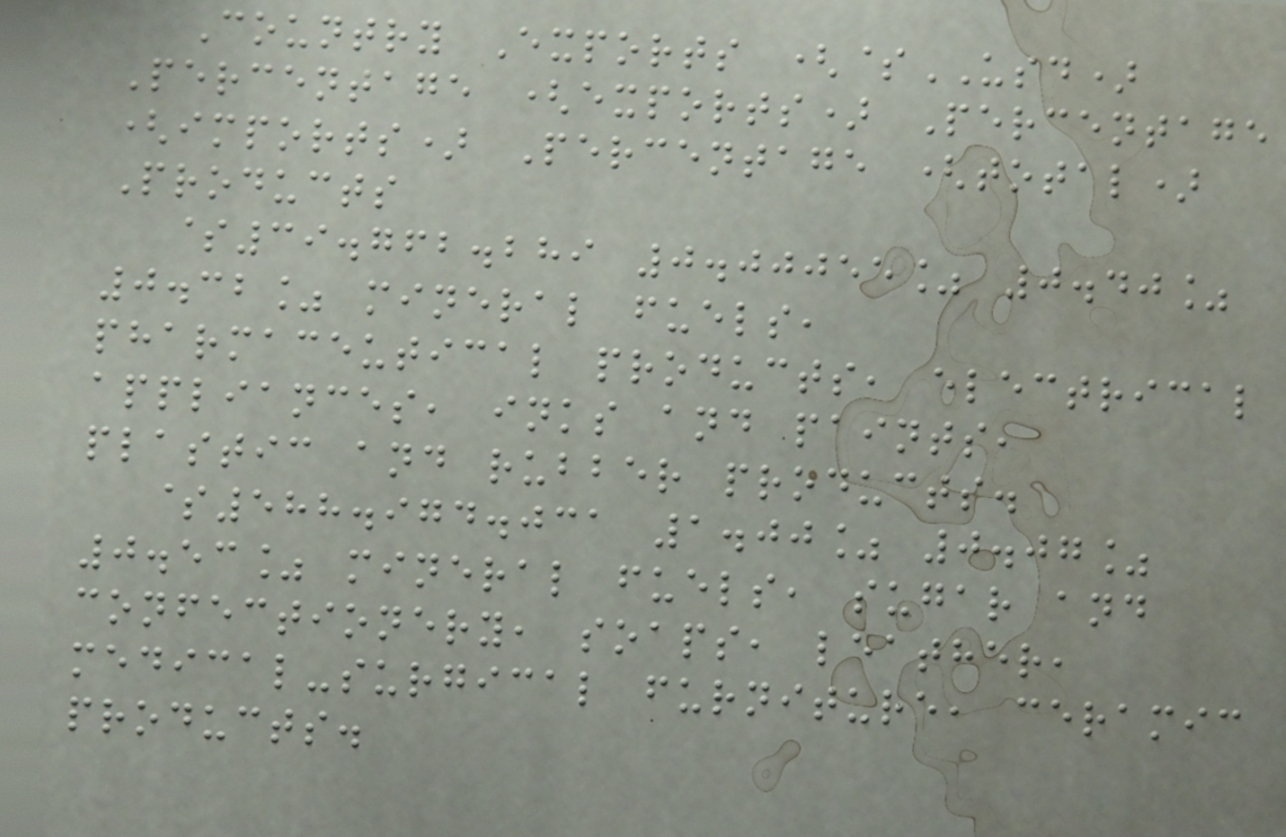Country Exports ($USD)
Percentage (exports) Percentage
(imports) Percentage (total)
Products
$39.762.289 0.00055% 0.40%
0.32% mineral fuels,
pharmaceutical products, electrical
appliances, inks and paints,
plastic and rubber products.
$588.974.031 1.00% 0.07%
0.53% mineral fuels, sugar and
confectionery, soaps, leather,
medical-surgical furniture, ceramic
products.
